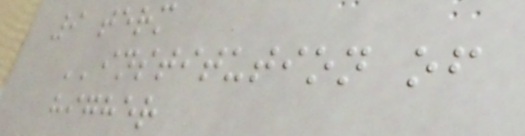9 term
''institution of
higher
